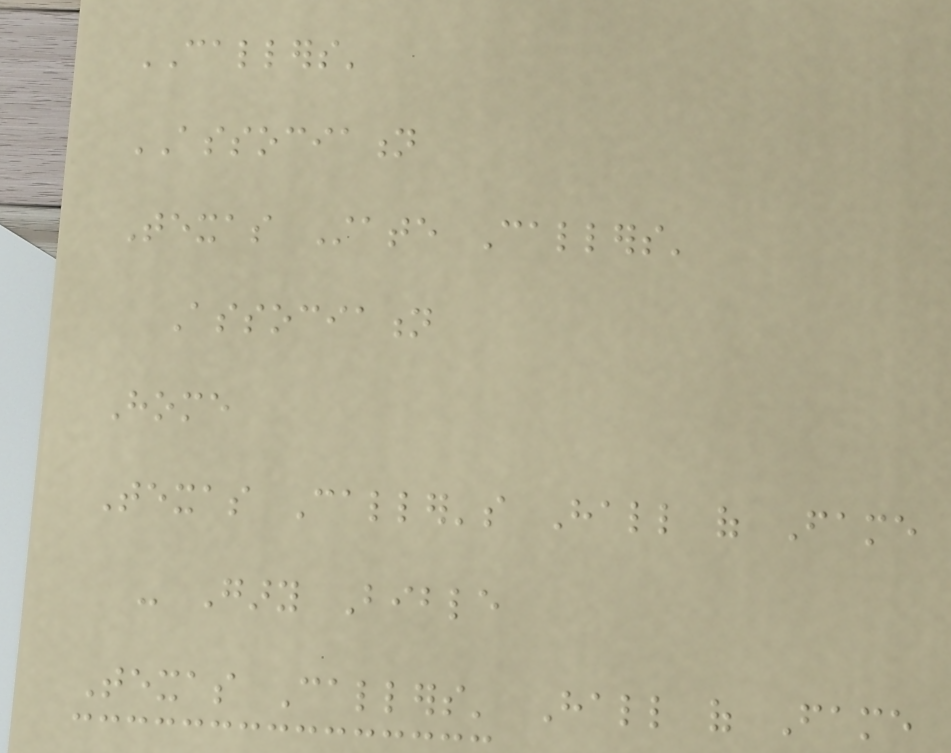CALLERS'
ASSOCIATION
Texas State Callers'
Association
Home
Texas Caller's Hall of Fame
- Gary Bible
Texas Callers' Hall of Fame
